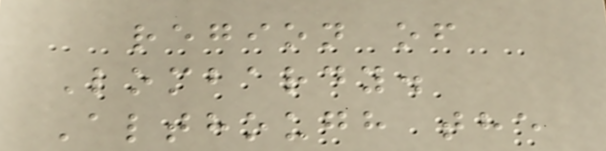region of
Lombardy.
Although the
